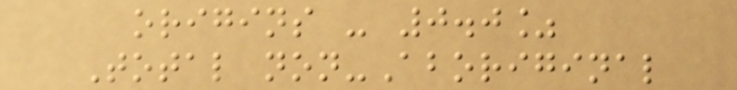origins - 0.0%
Total non-Aboriginal
